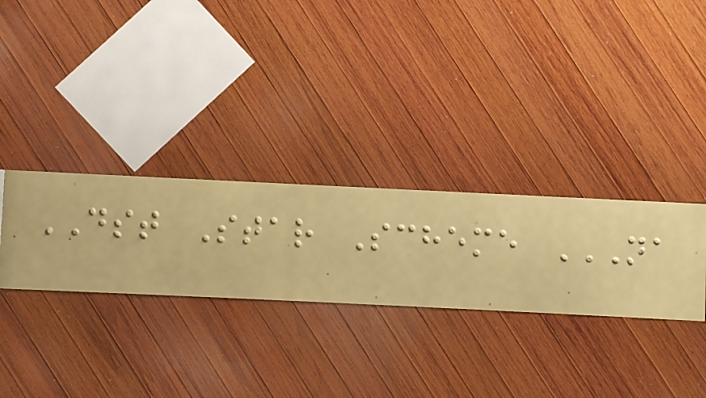DST Star Scheme NA
